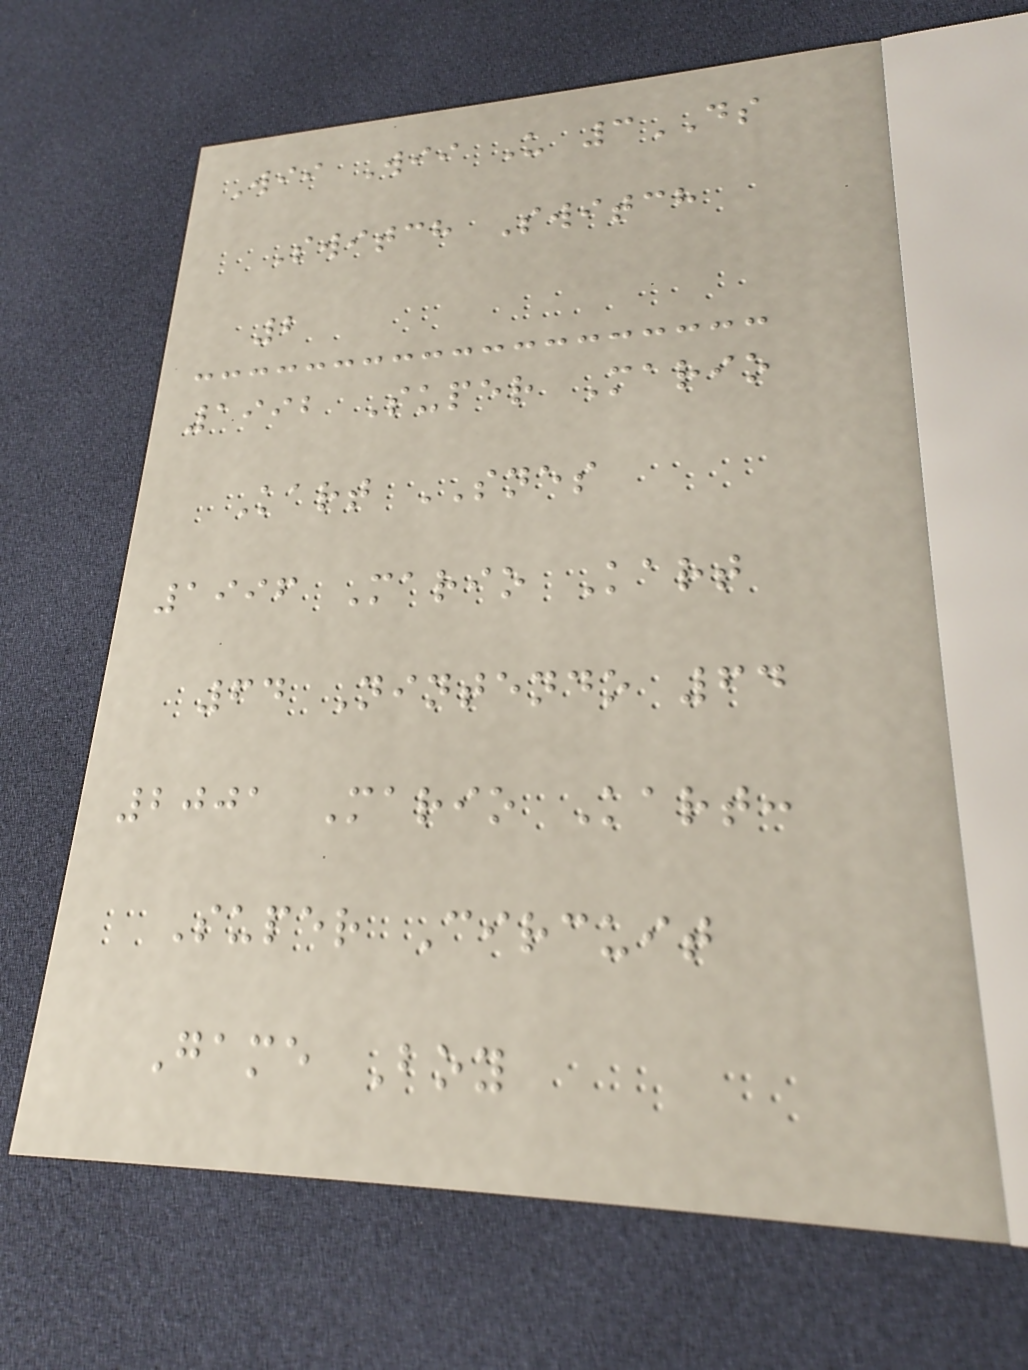Wii Wii U 3DS
Switch Switch
2
1992 Super Mario
Kart SNES
1996 Mario Kart
64 Nintendo 64
2001 Mario Kart:
Super Circuit
Game Boy
